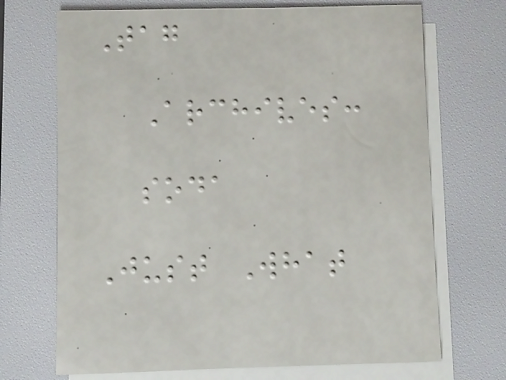Tag
Archives:
soda
Just What
